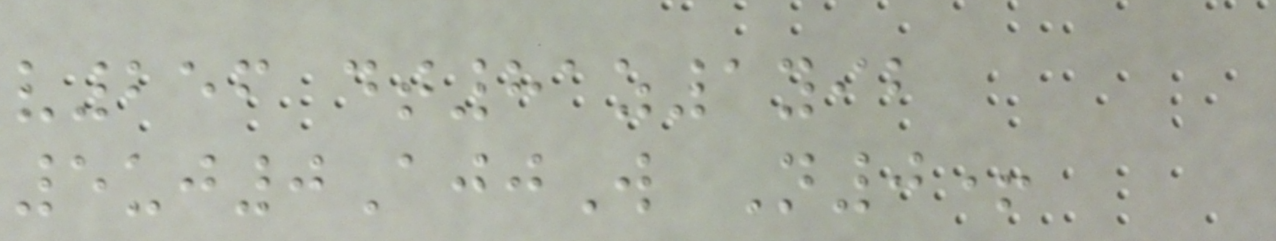v256 dt81z1yib
5uj0AjjW N0+
